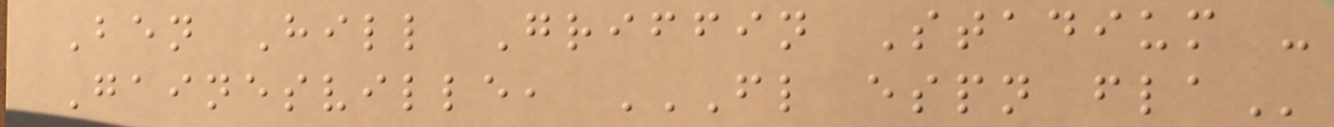Ben Hill Griffin Stadium -
Gainesville, FL ESPN FLA
